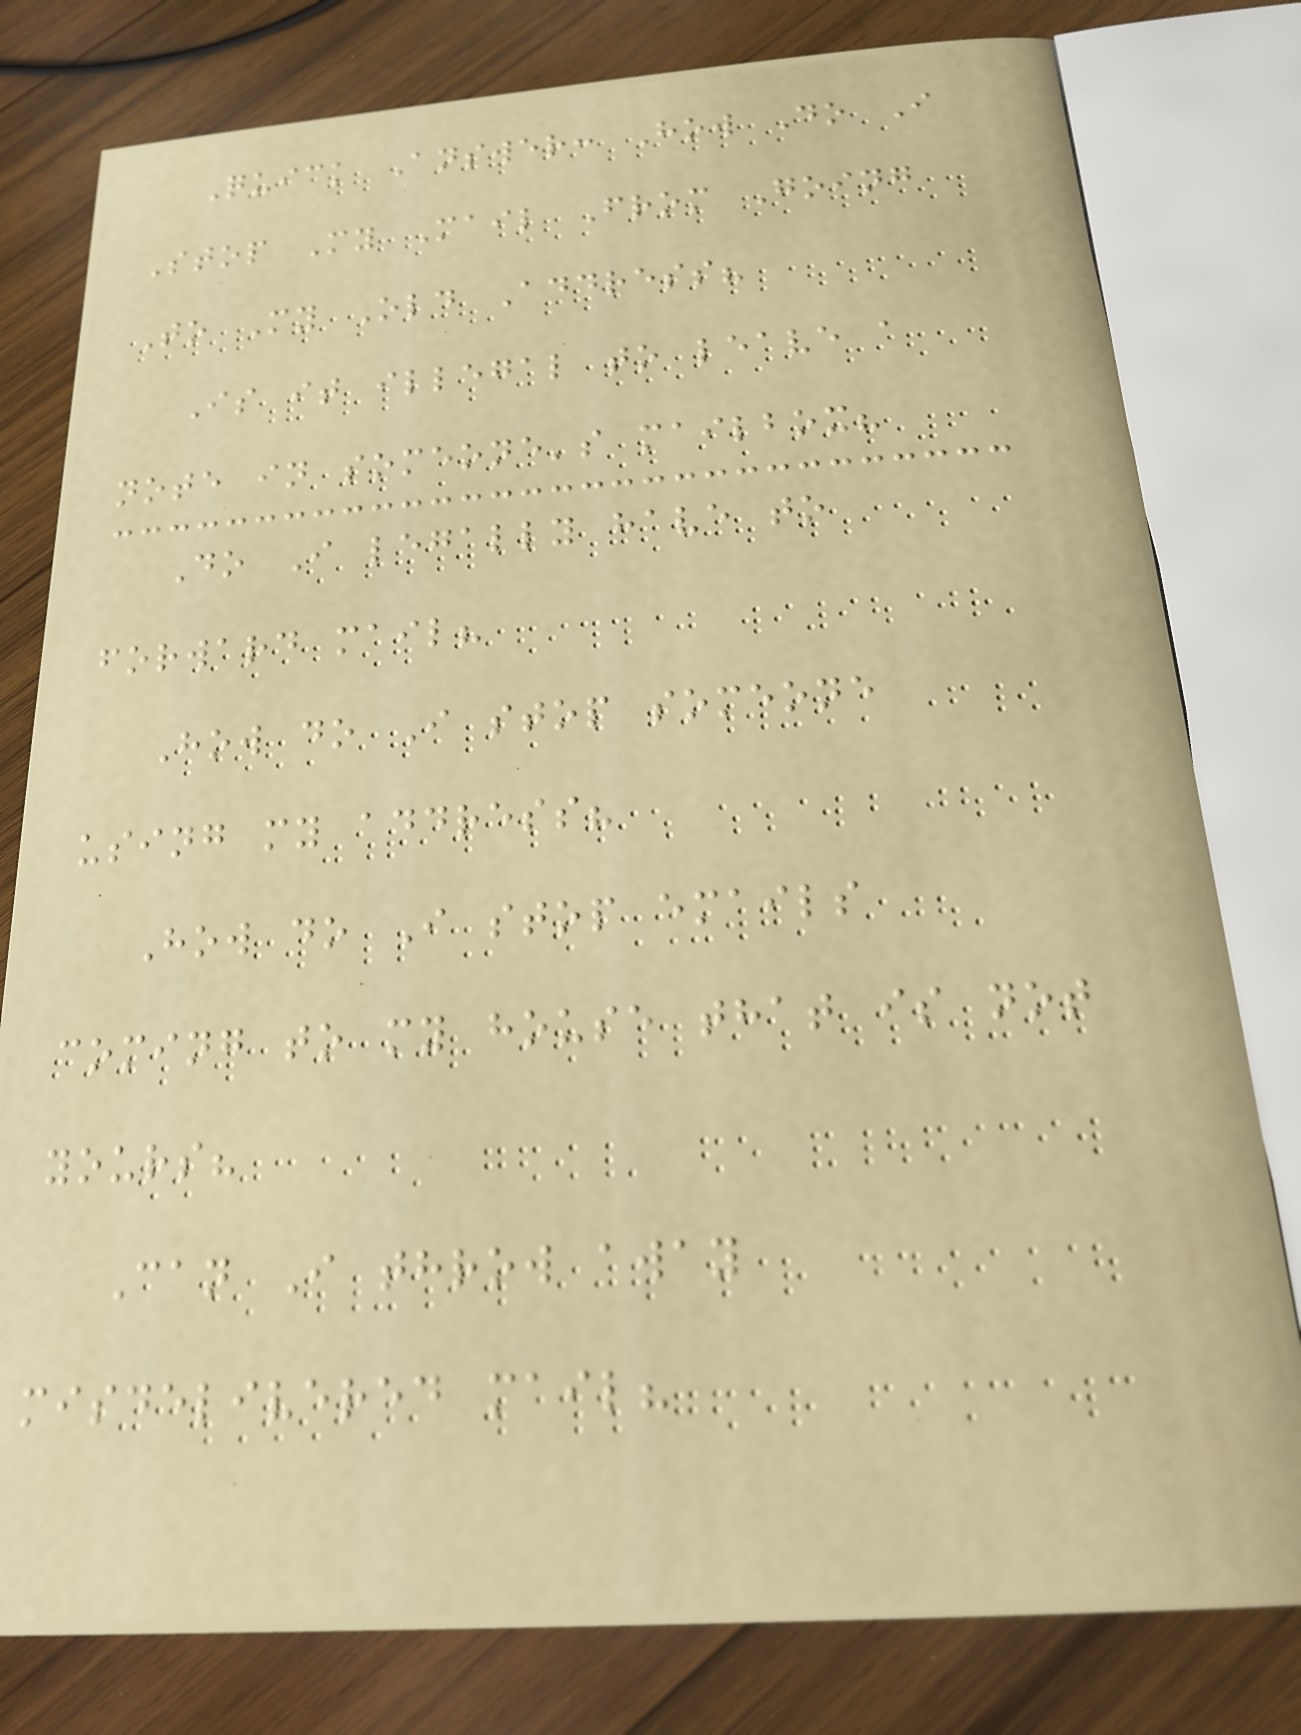Quick Answer: How Do I
Stop My Mail From Going
To My Old Address?
Is it illegal to leave a
note in someone's mailbox?
Do I legally have to
forward mail?
How do I stop someone
using my address?
How do I stop emails
coming to my house that is not
yours?
Can I throw away
misdelivered mail?
